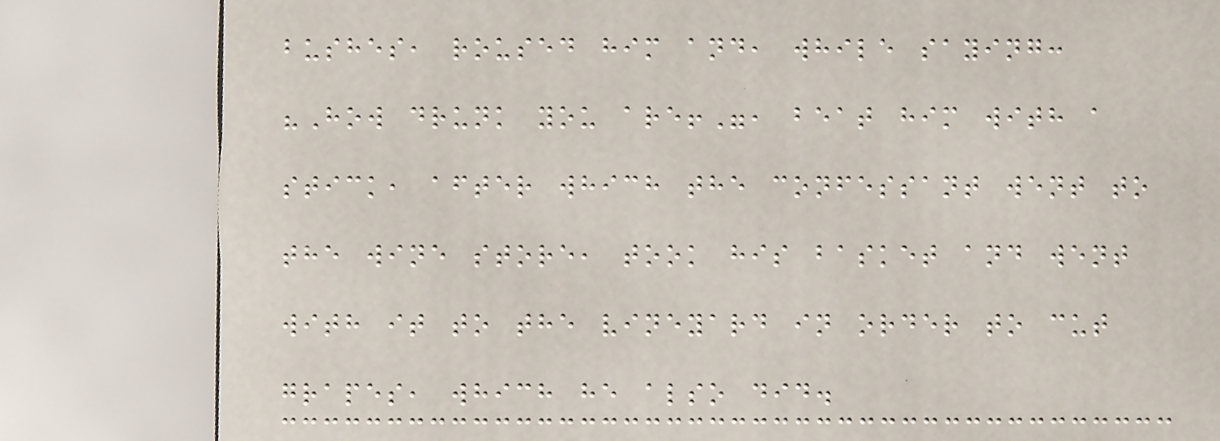bushes, roused him and, while saying:
"How drunk you are!", beat him with a
stick, after which the confessant went to
the wine store, took his basket and went
with it to the vineyard in order to cut
grapes, which he also did.
